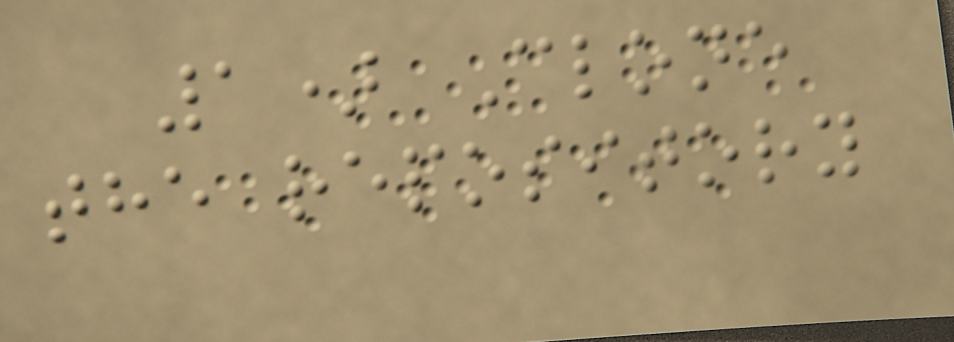1) Clone
the repository
